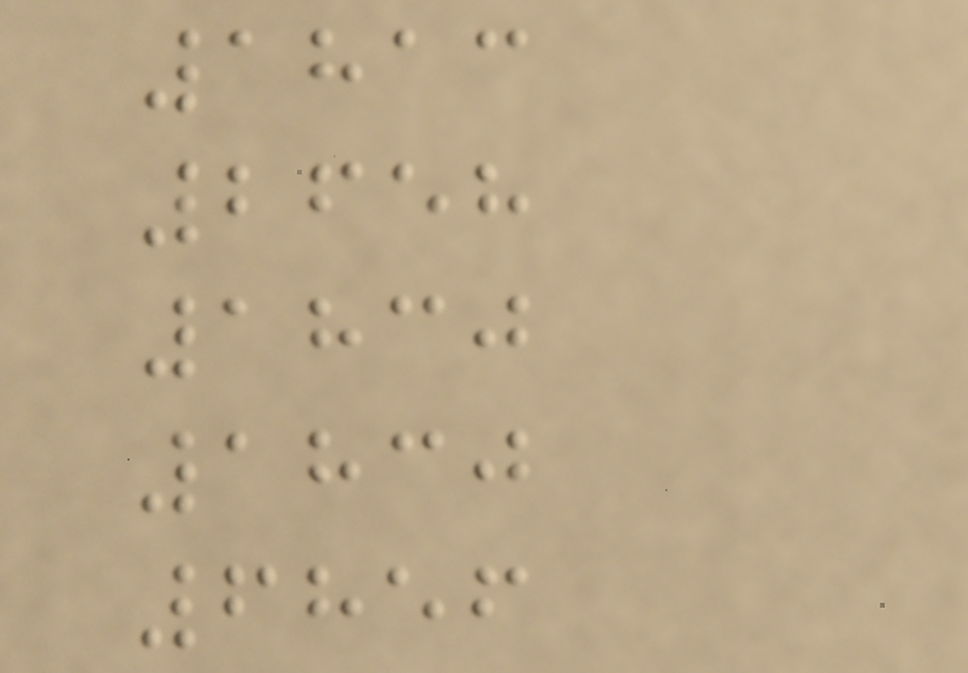1813
2658
1830
1830
6856
